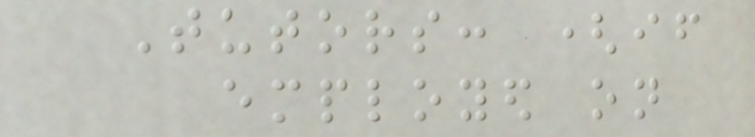Tutors: (if
employed on
